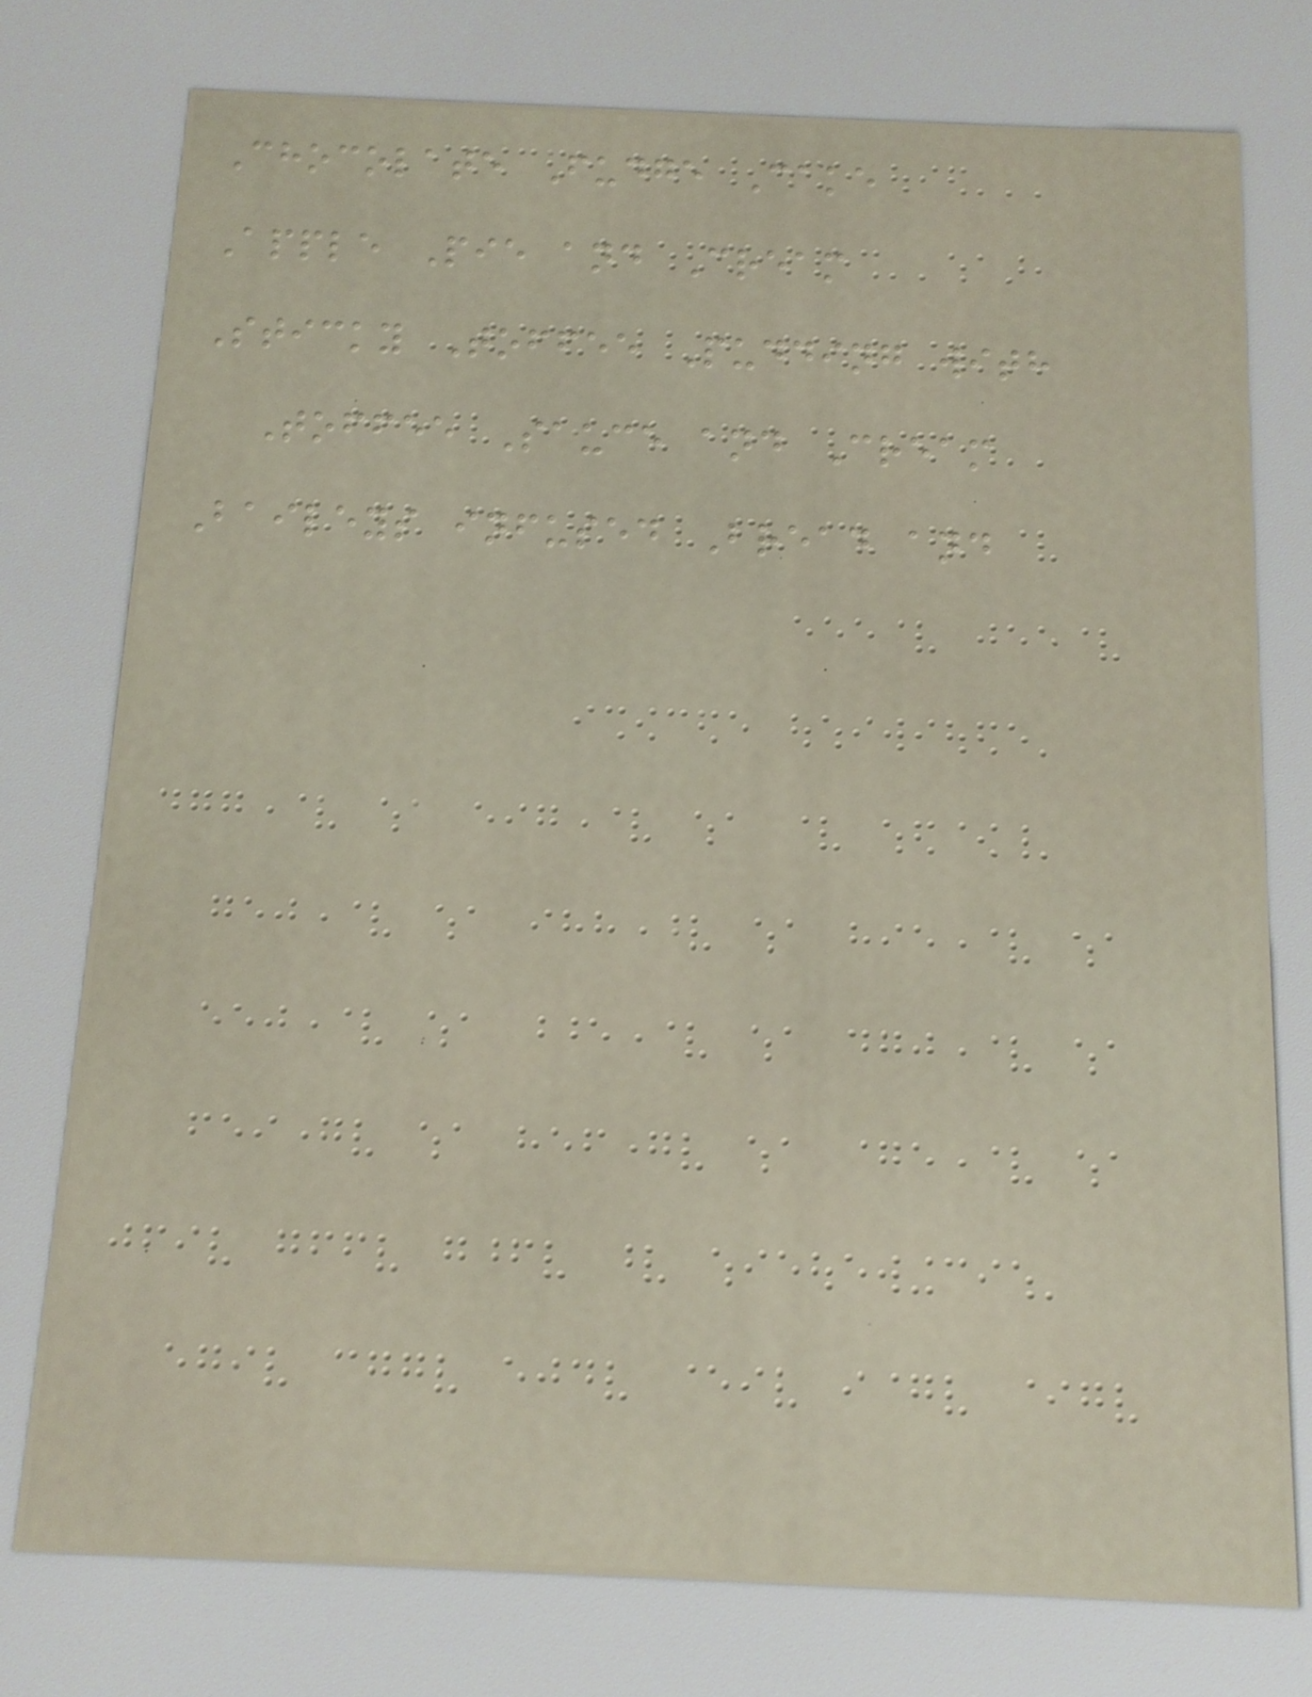Chocolate Fudge Cake
Apple Pie and Cream
Sticky Toffee Pudding with
Toffee Sauce and Cream
Baileys infused Bread and
